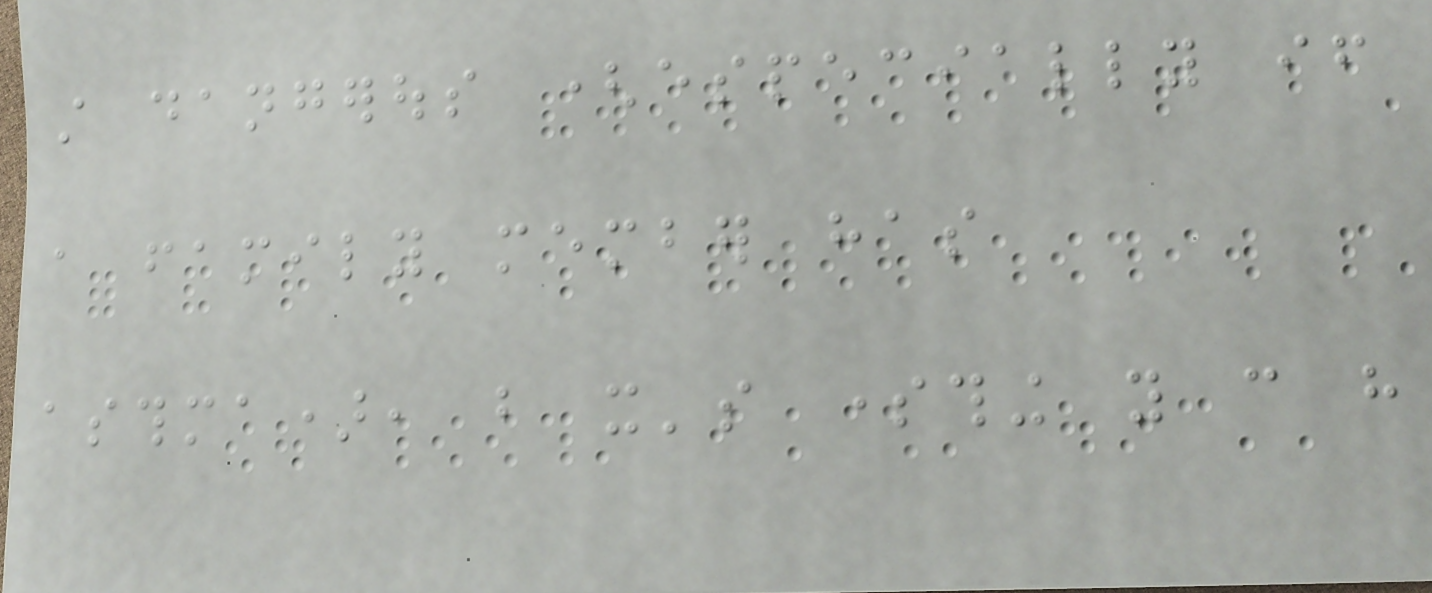still dangerous (especially if
a family member has
asthma), but it's something you can have
